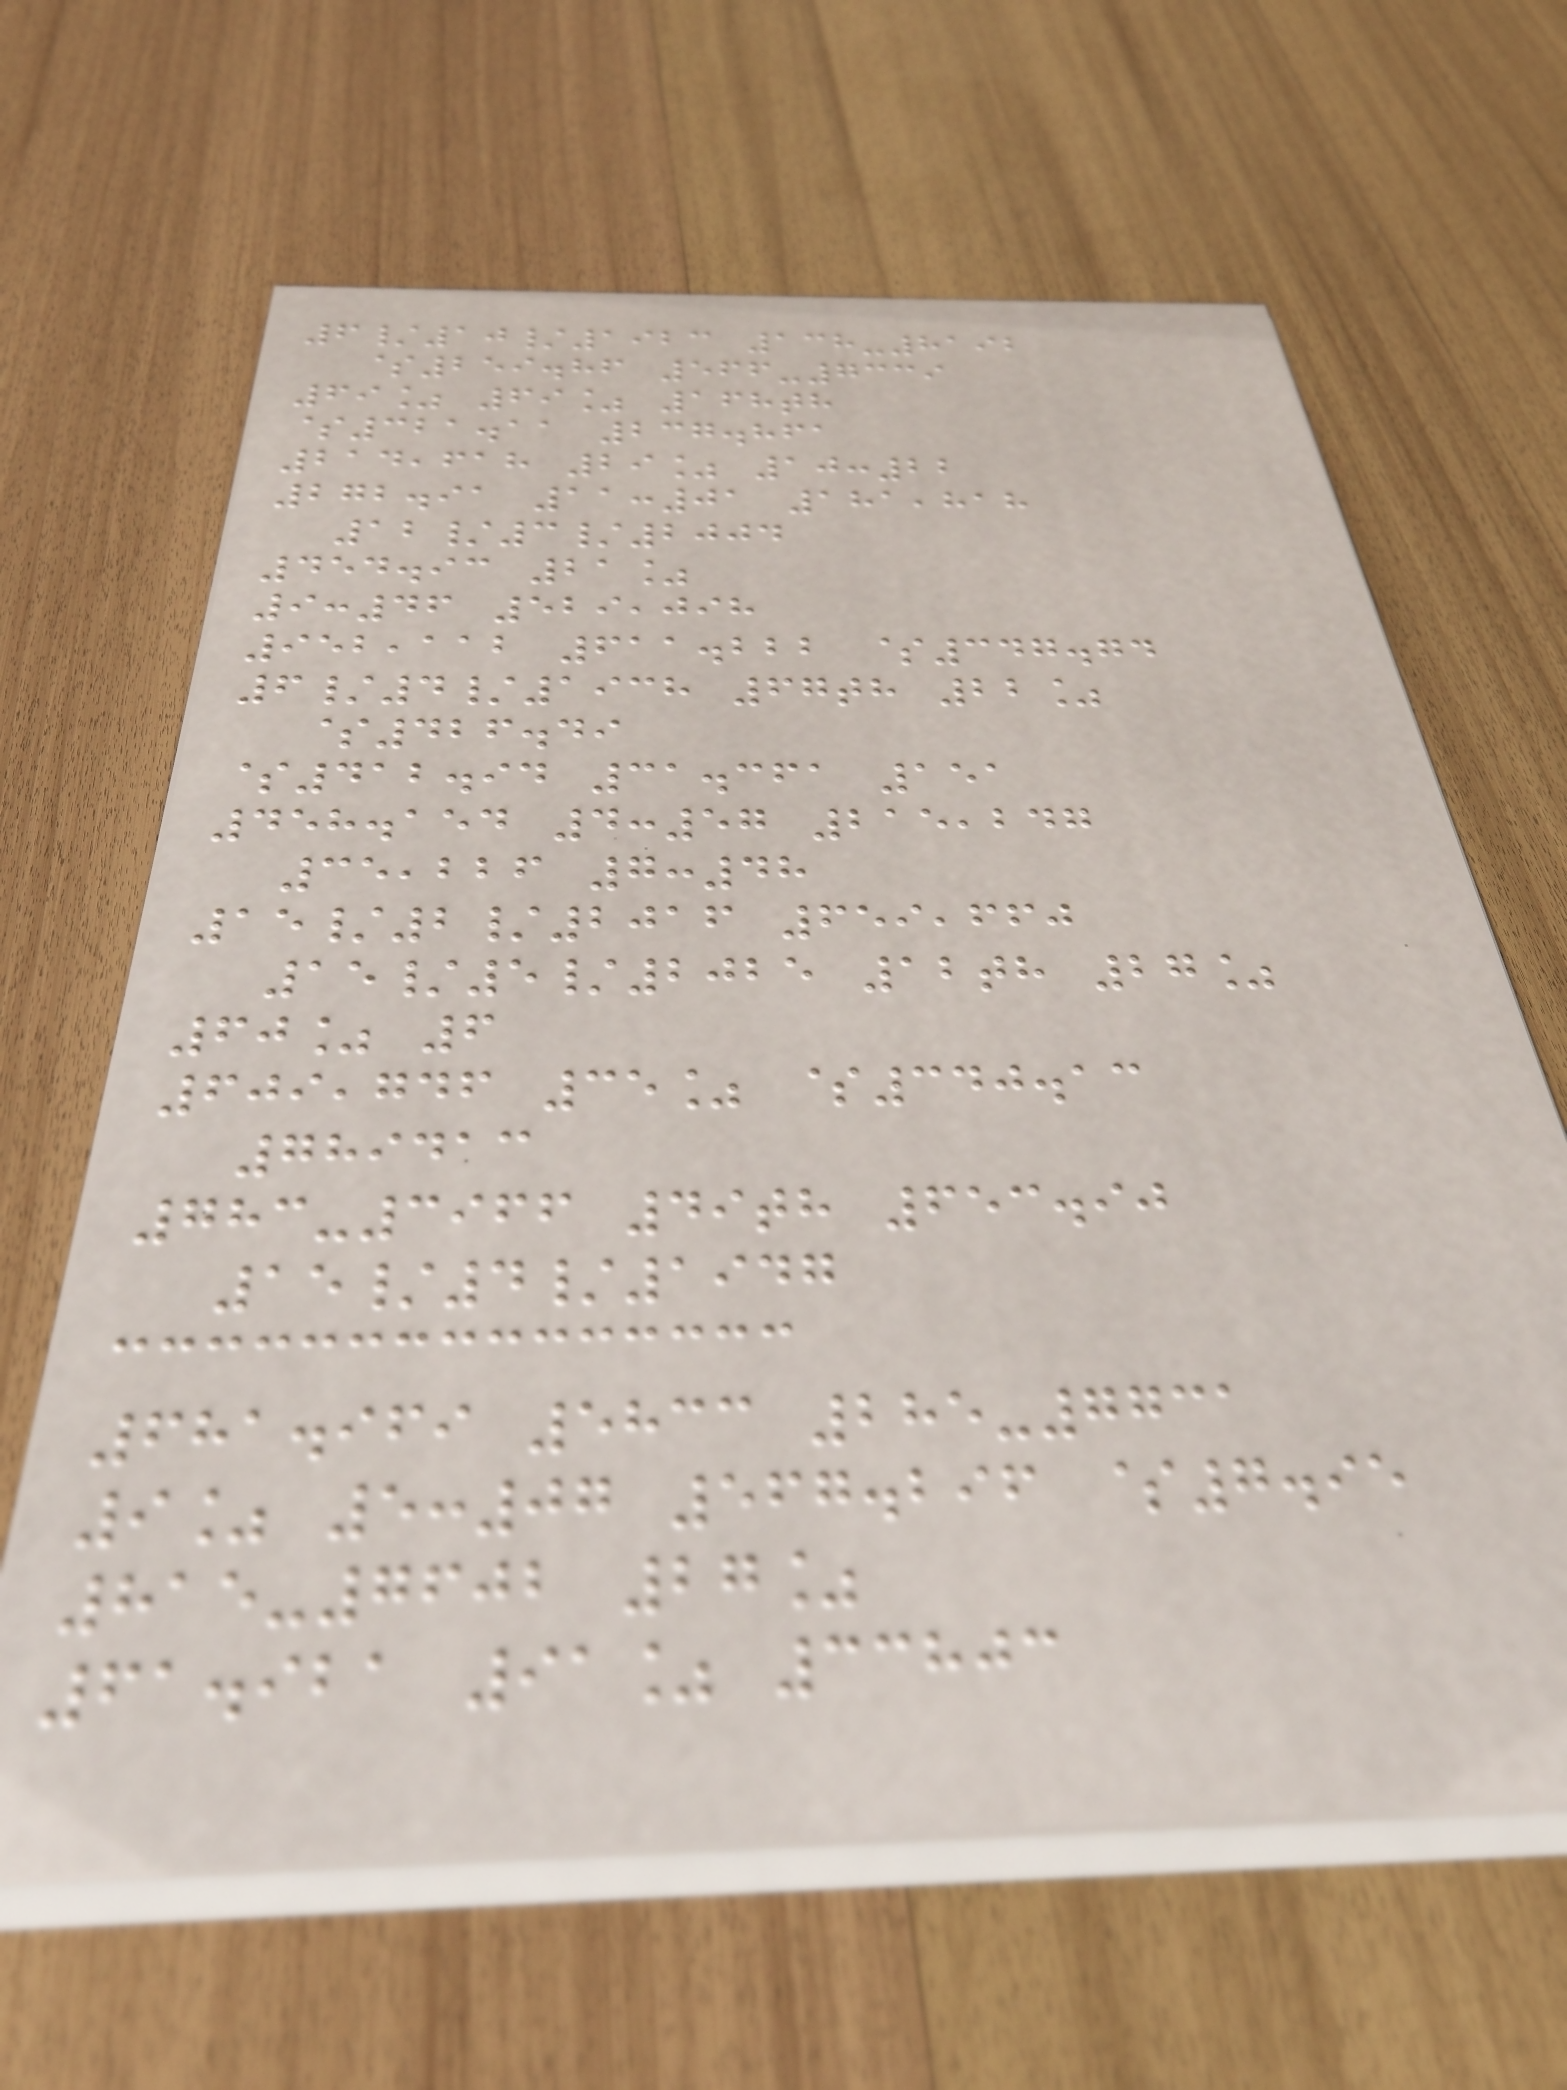6/10/1923 138-8192
$259.86 566-7339
69% 69% 168th
$321.11 237.861
214,618 29% 10:22
272.91 11:01 181,818
12/3/2004
454.93 21%
9:46 529,098
952,112 611.222 $347.74
6/4/1938 67th 22%
$426.49
$412.94 31.361 151
458.154 4:57 215,247
35,226 7:48
15/2/2016 659,660
15/5/2025 12th 27%
60% 6
609,746 35% $340.13
789413
783-3966 49th 653.90
15/4/1947
681.969 5833 285-7731
9% 5:07 567.296 $7.95
815-7602 27%
61.921 91% 33803
